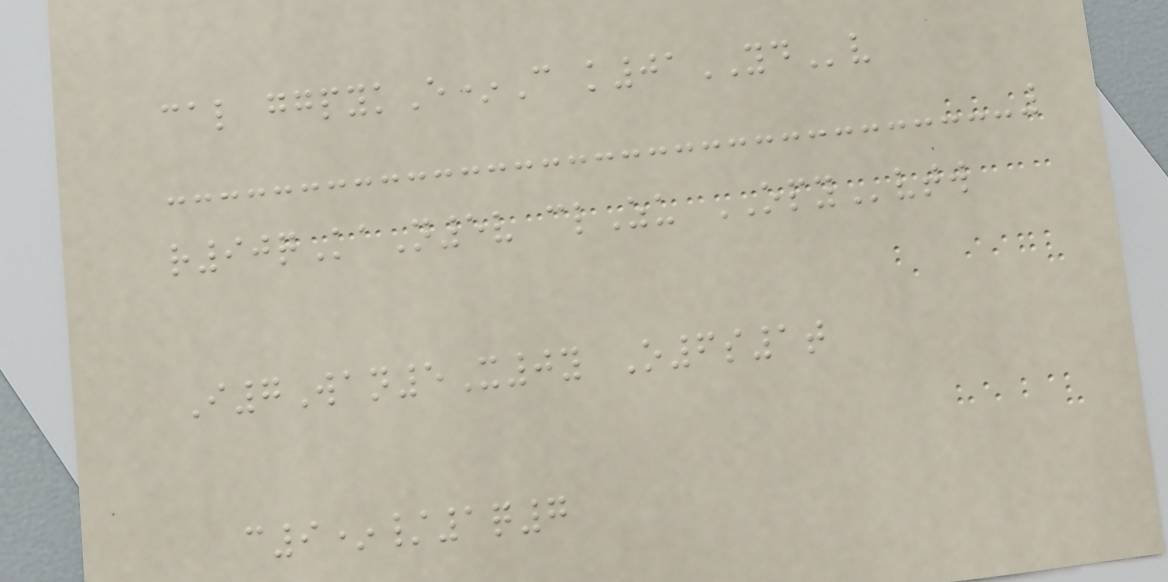cal ggpykE*C k01YDv
r90qKaN5v clZu OPYvtw
I7Wan5X0y O6s1t
c9*/1q7
